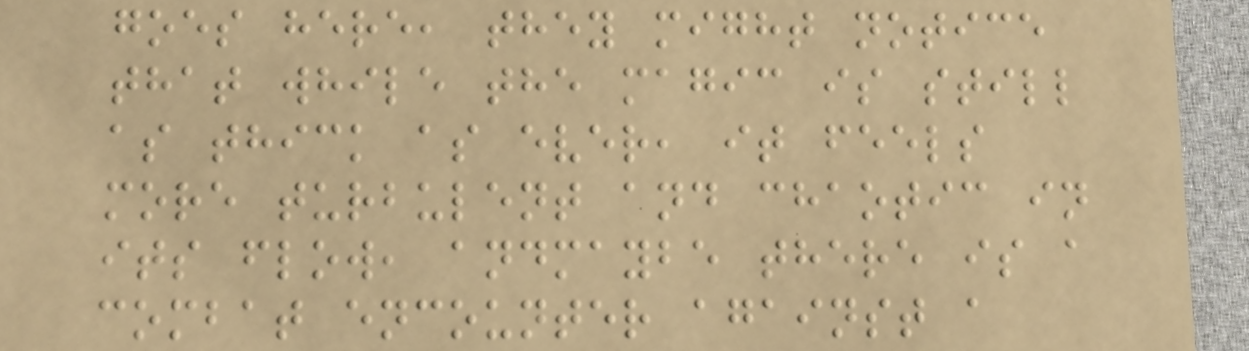goes here, they might notice
that while the magic is still
as thick as ever, it feels
more turbulent and chaotic in
its flow, andmaybe there is a
combat encounter against a
